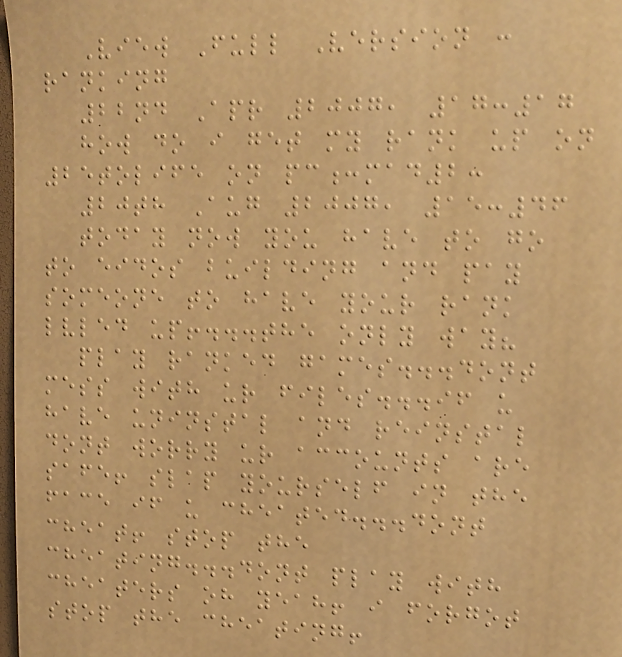View Full Version :
ranking
22nd Apr 2007, 17:17
how do i get my rank up on
25tolife on pc:mad2:
20th Aug 2007, 15:46
today now you have to go
to eidos building and pay
someone to have your rank
lvled up!...the only way?
play ranked games...dont
mess with ur files...if u
have uninstal and reinstal
dont worry ur accounts are
safe! slap yourself in the
face if u cheated...dont
cheat! stop the
cheating...dont play with
cheaters oh yeah! i forgot
stop the cheating!
